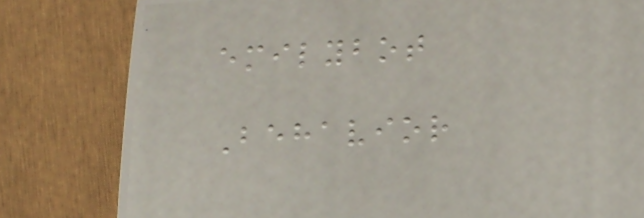emilybot
Behavior
